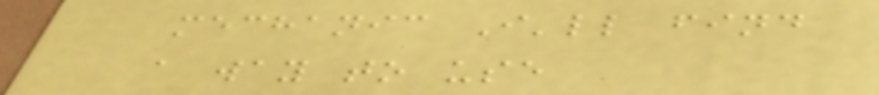mechanic I'll find
a way to use
